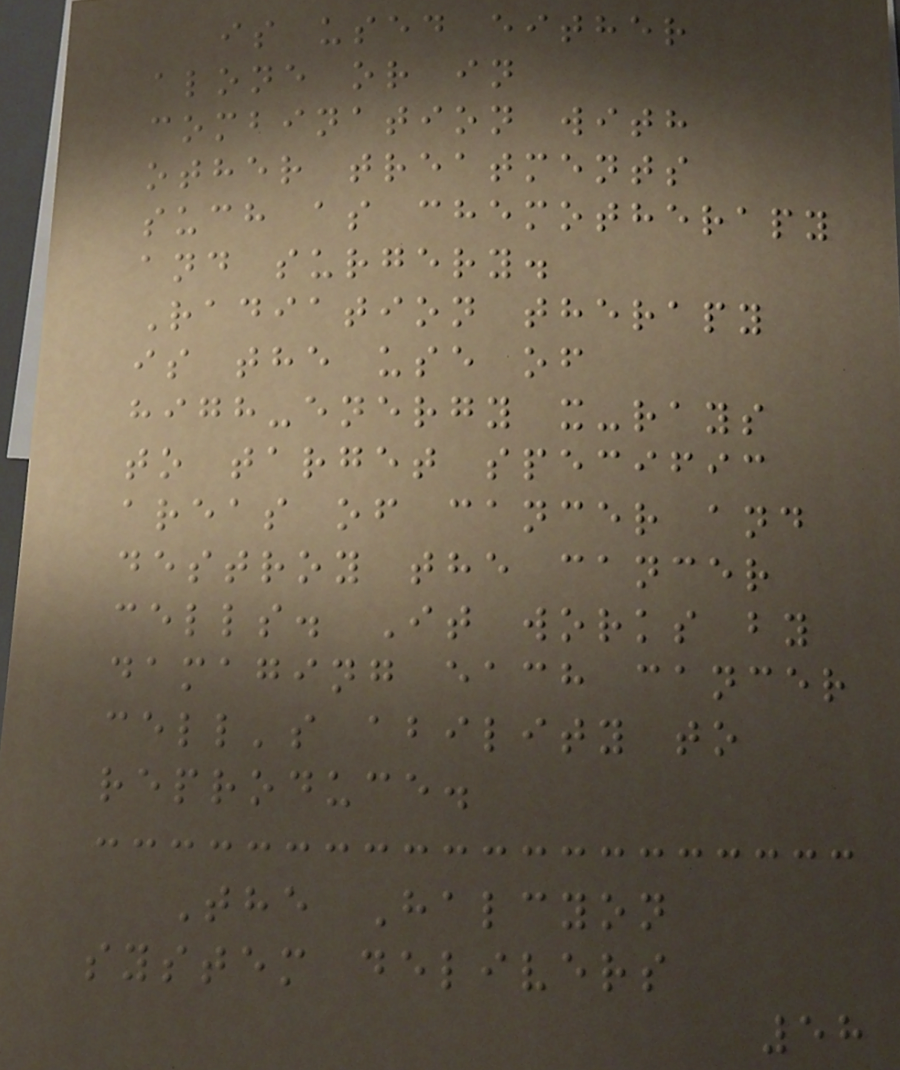is used either
alone or in
combination with
other treatments
such as chemotherapy
and surgery.
Radiation therapy
is the use of
high-energy x-rays
to target specific
areas of cancer and
destroy the cancer
cells. It works by
damaging each cancer
cell's ability to
reproduce.
The Halcyon
system delivers
58
